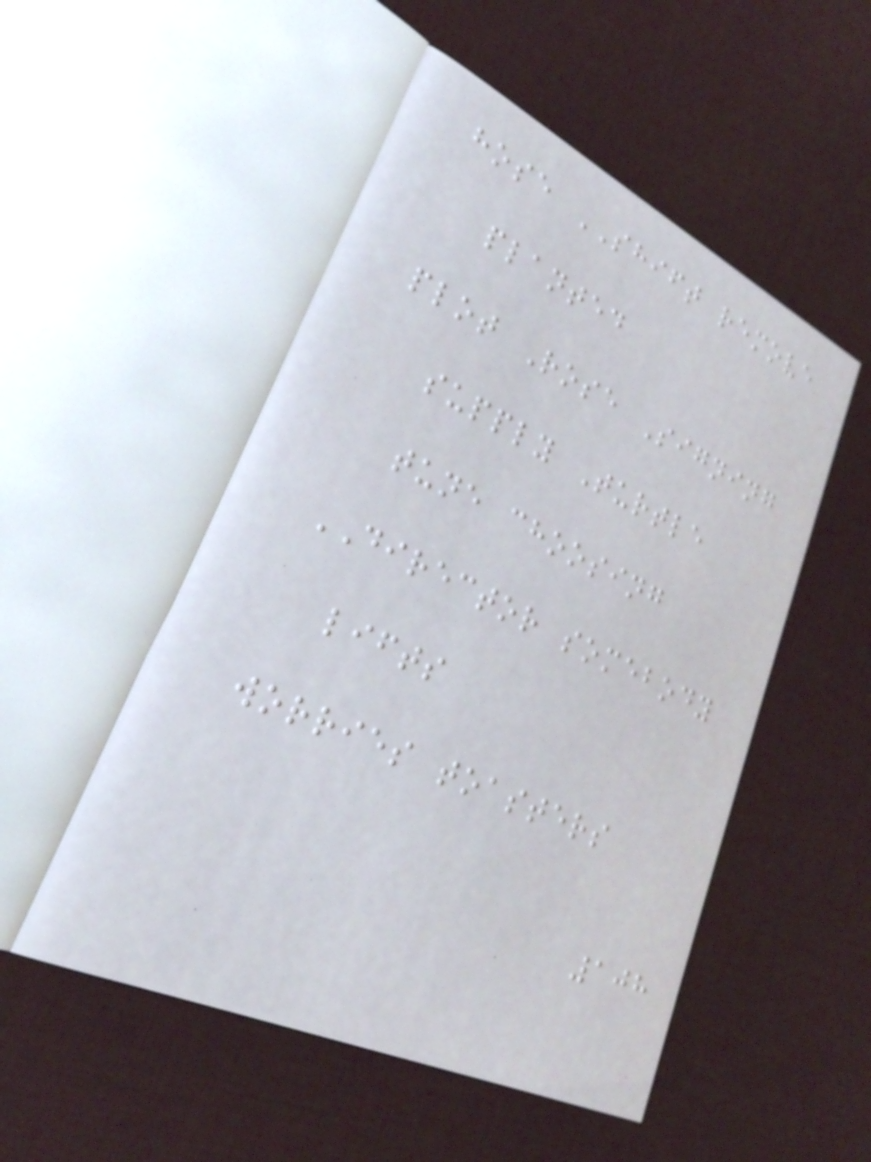hose SHIFT remove
planted
plot Rose Signing
supply Turtle
tune choosing
DIRECTOR somebody
lifts
worries toasters
108
